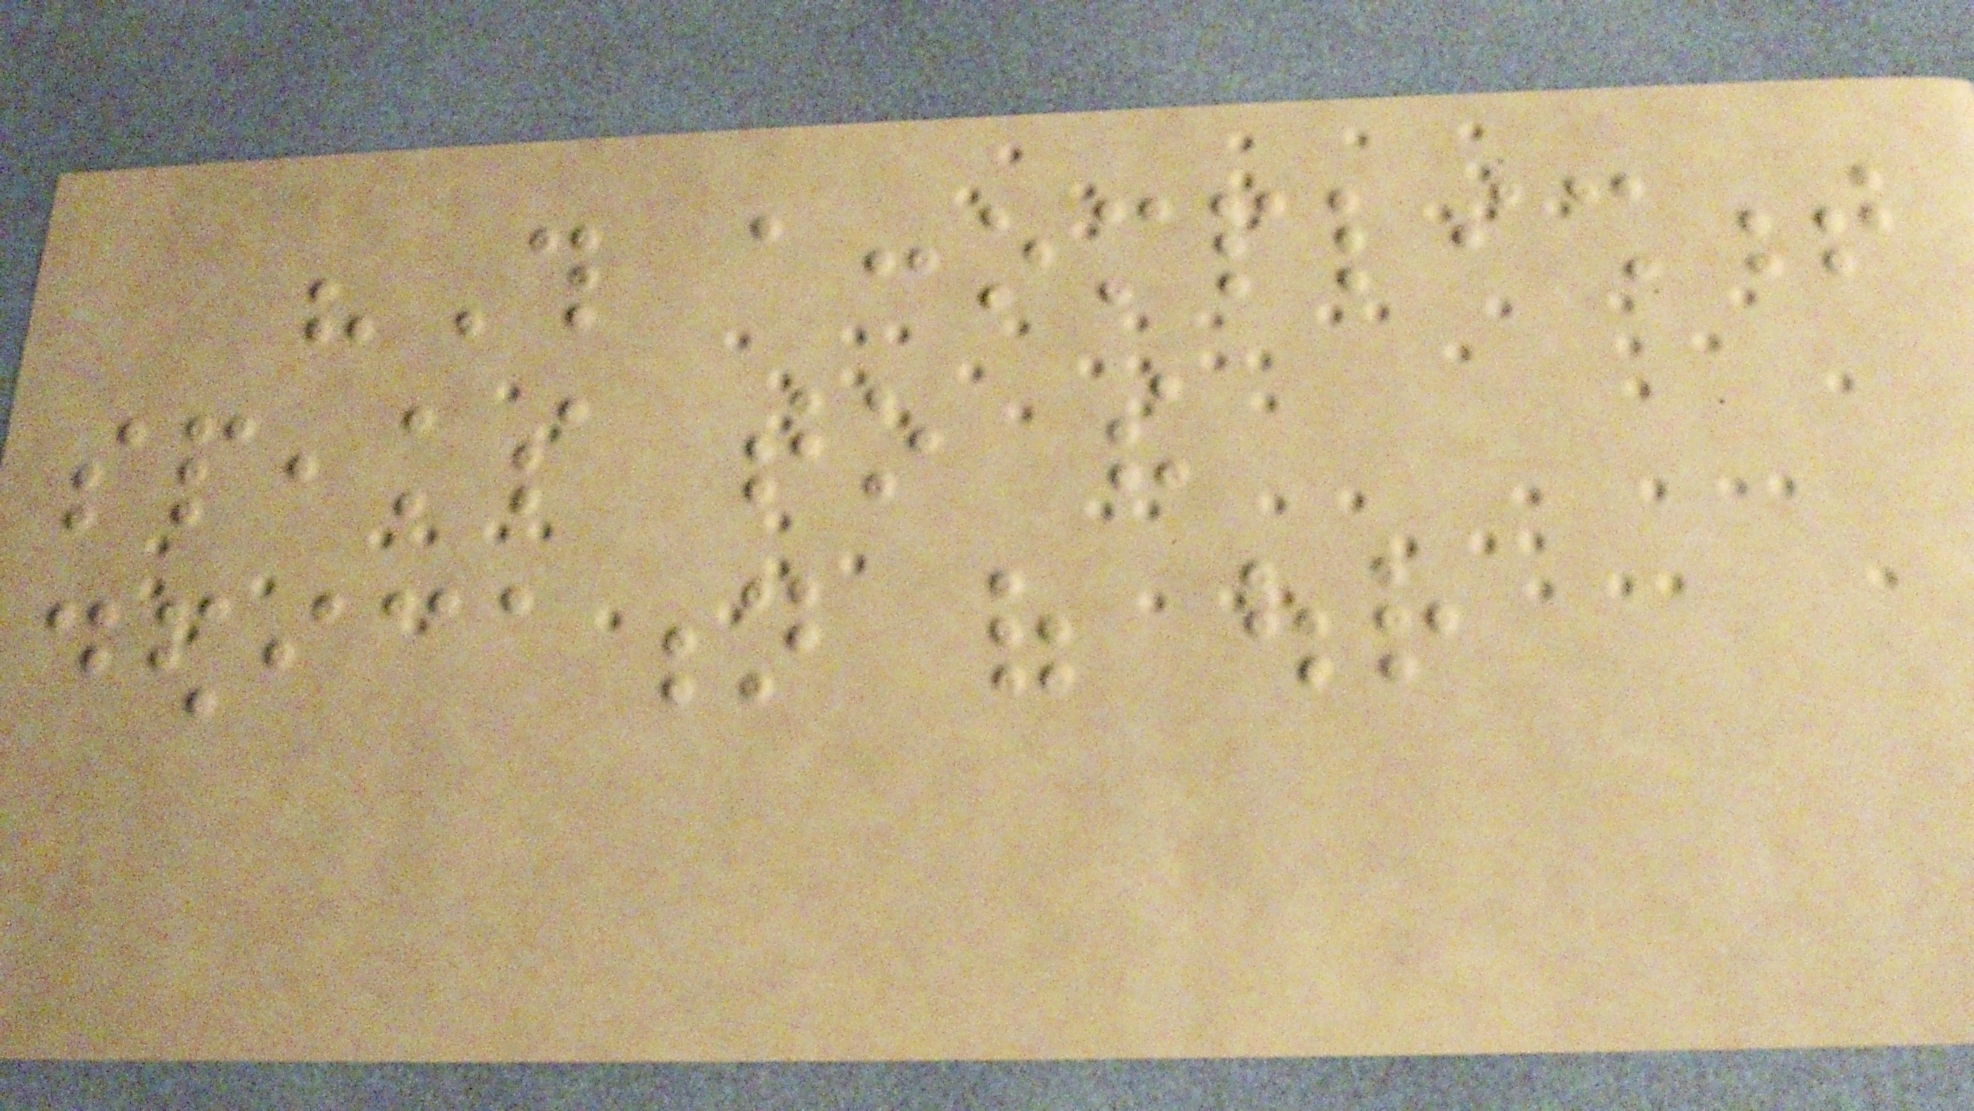"This accomplishment
speaks to the
dedication of our
